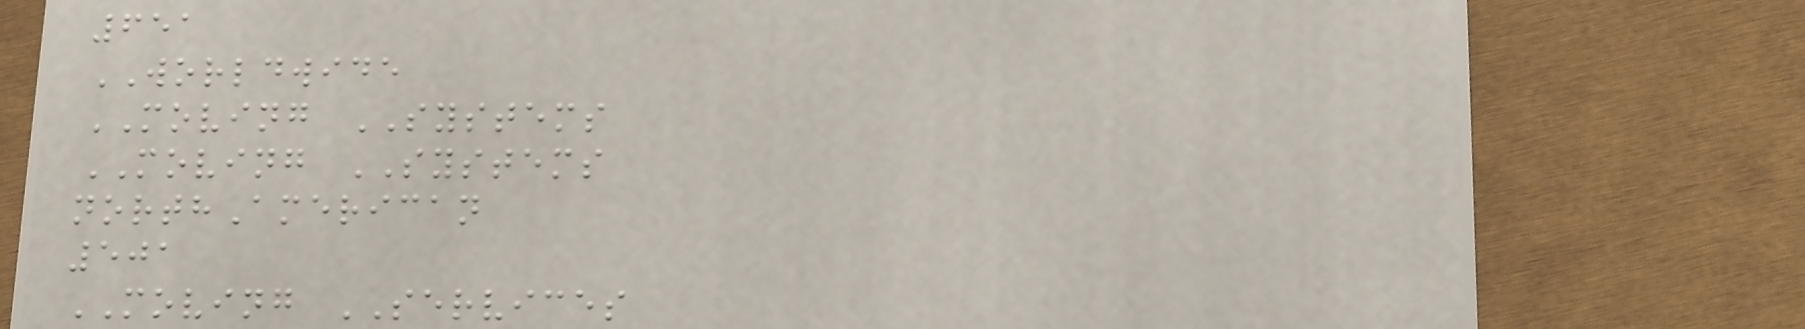651
WORLDWIDE
MOVING SYSTEMS
MOVING SYSTEMS
northAmerican
501
MOVING SERVICES
